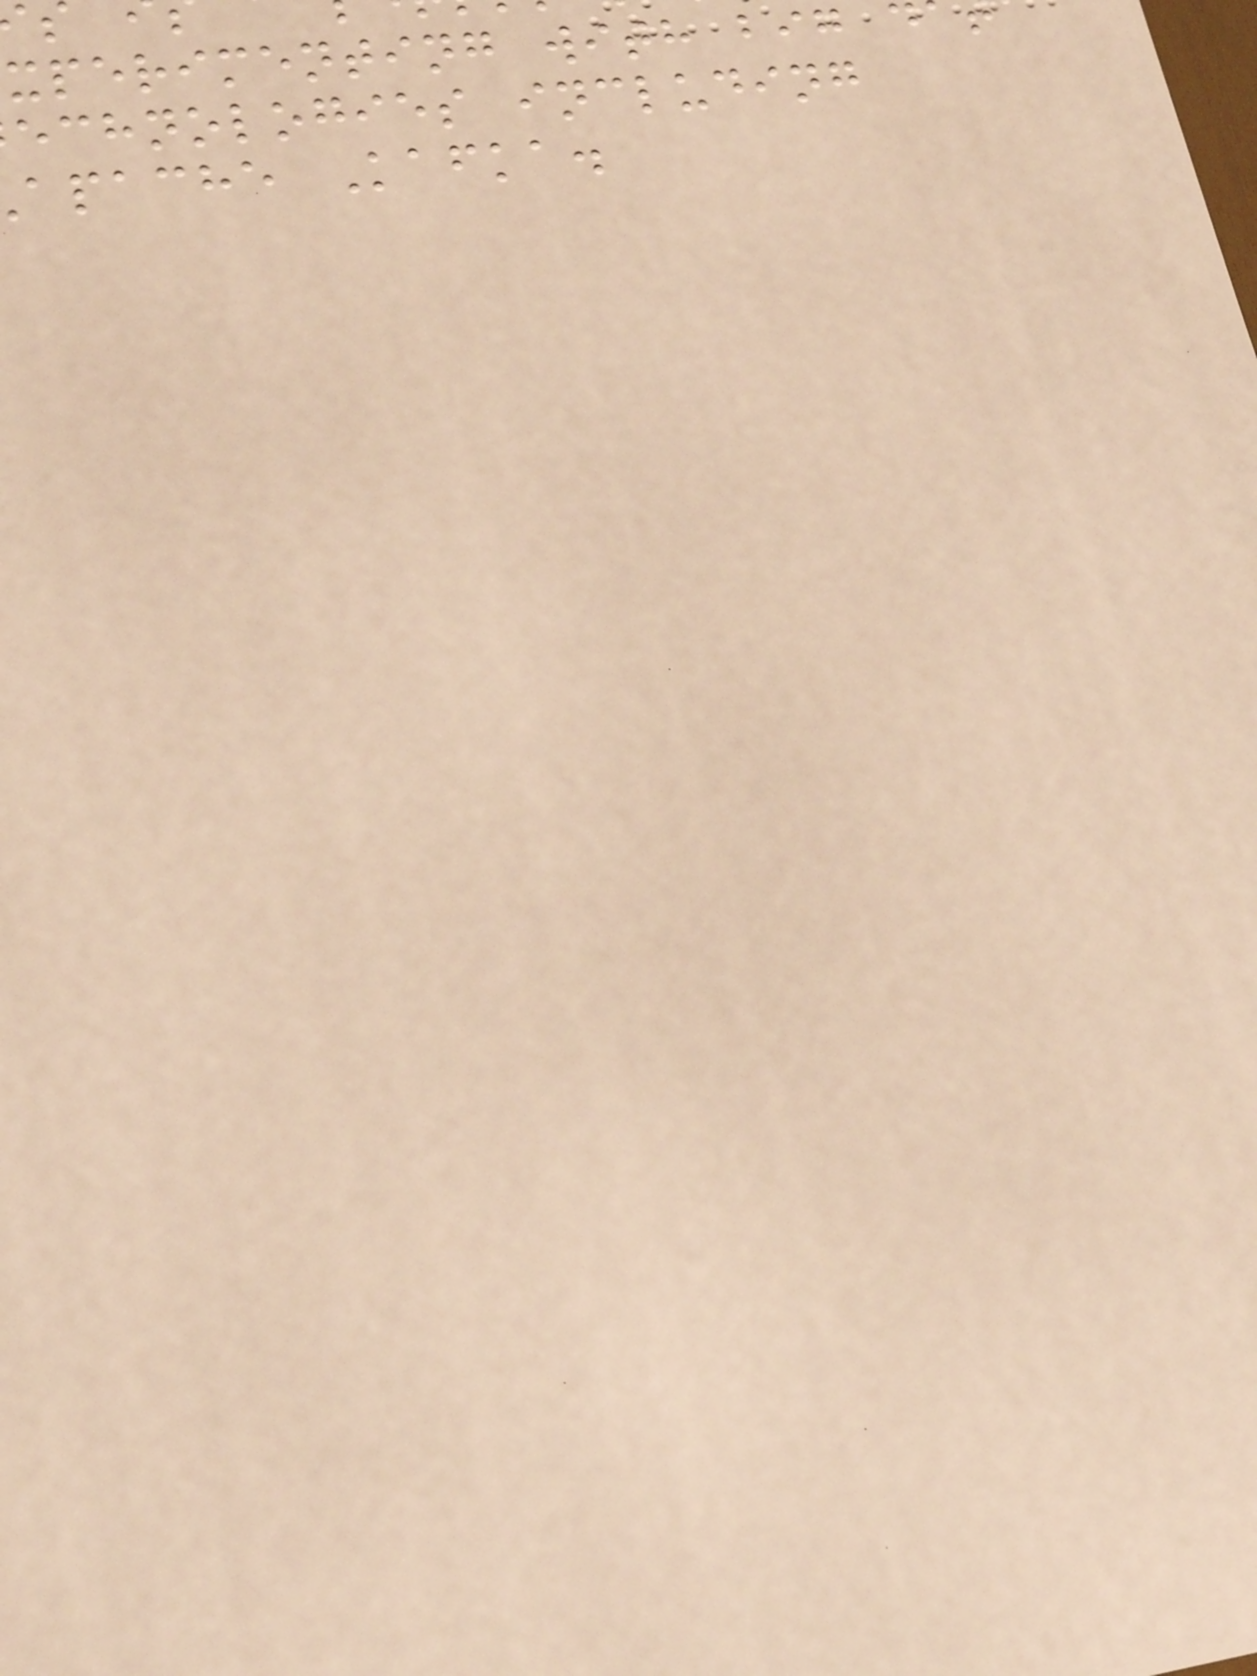xperimenting with big d
echnologies including
apache Kafka.
